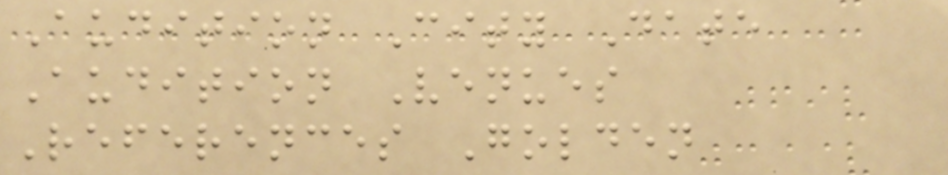Audition City Date
Audition Venues
References Golden
